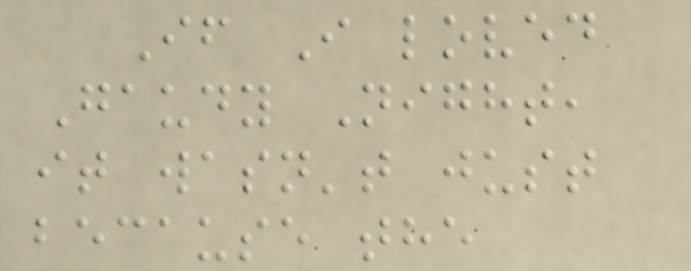If I loved
Gaudy Night,
it wasn't just
because the
